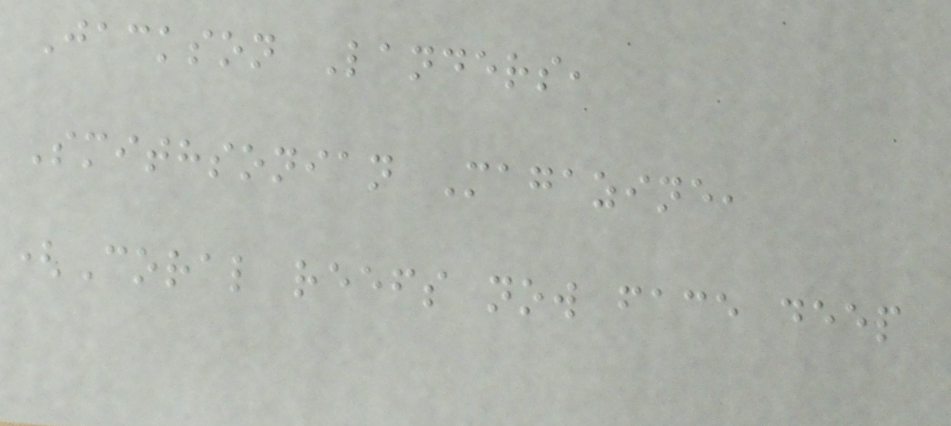Jackson Landers,
Smithsonian Magazine,
(Coral reefs now face deep
